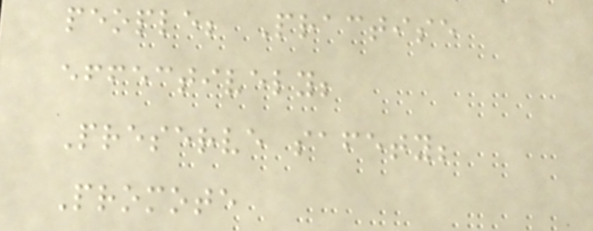people; Practise
effectively;
Preserve safety;
Promote
